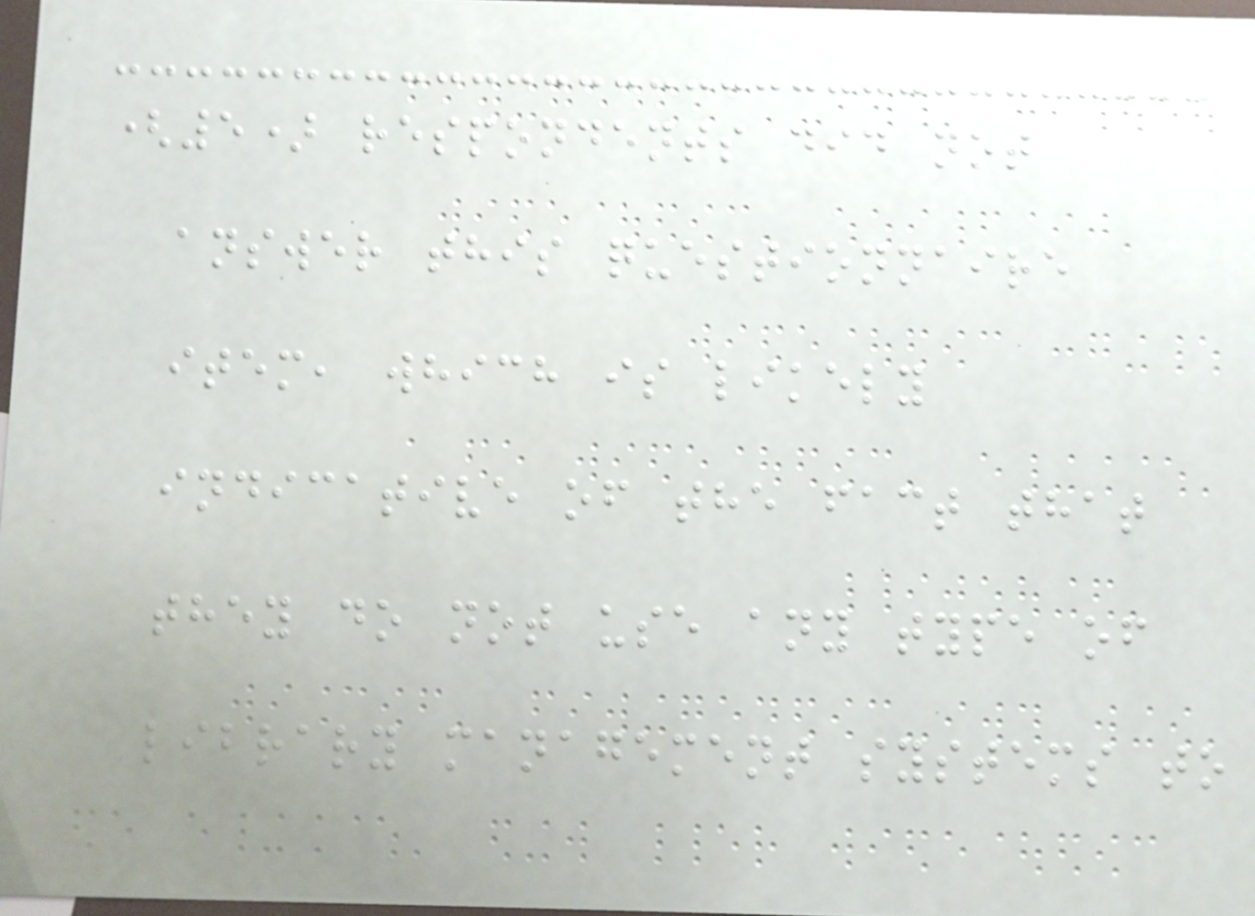(5) respondents did not
answer this questionnaire
item, which is likely
indicative of the fact that
they do not use any type of
library management systems to
